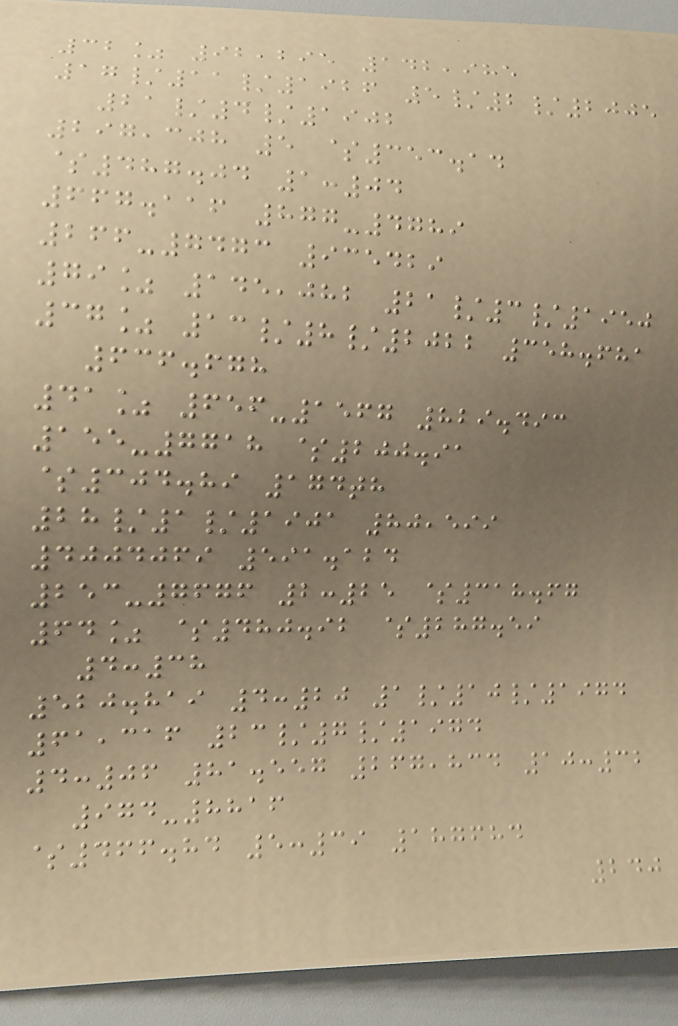32% 92,295 142,985
17/11/1926 5/2/2005
21/4/1902
297,308 5 $353.14
$487.04 1:04
667.116 877-4789
266-7473 935429
79% 145,082 21/3/1950
37% 13/8/2022 358.681
636.678
41% 656-1567 829.493
155-7718 $200.91
$304.89 174th
28/1/1901 80,599
4004069 591.124
253-7676 2:25 $318.67
64% $480.92 $287.59
4:38
520.819 4:20 1/10/1974
61,316 23/7/1974
4:06 81.557 267,834 10:32
974-8816
$466.84 5:39 187684
240
